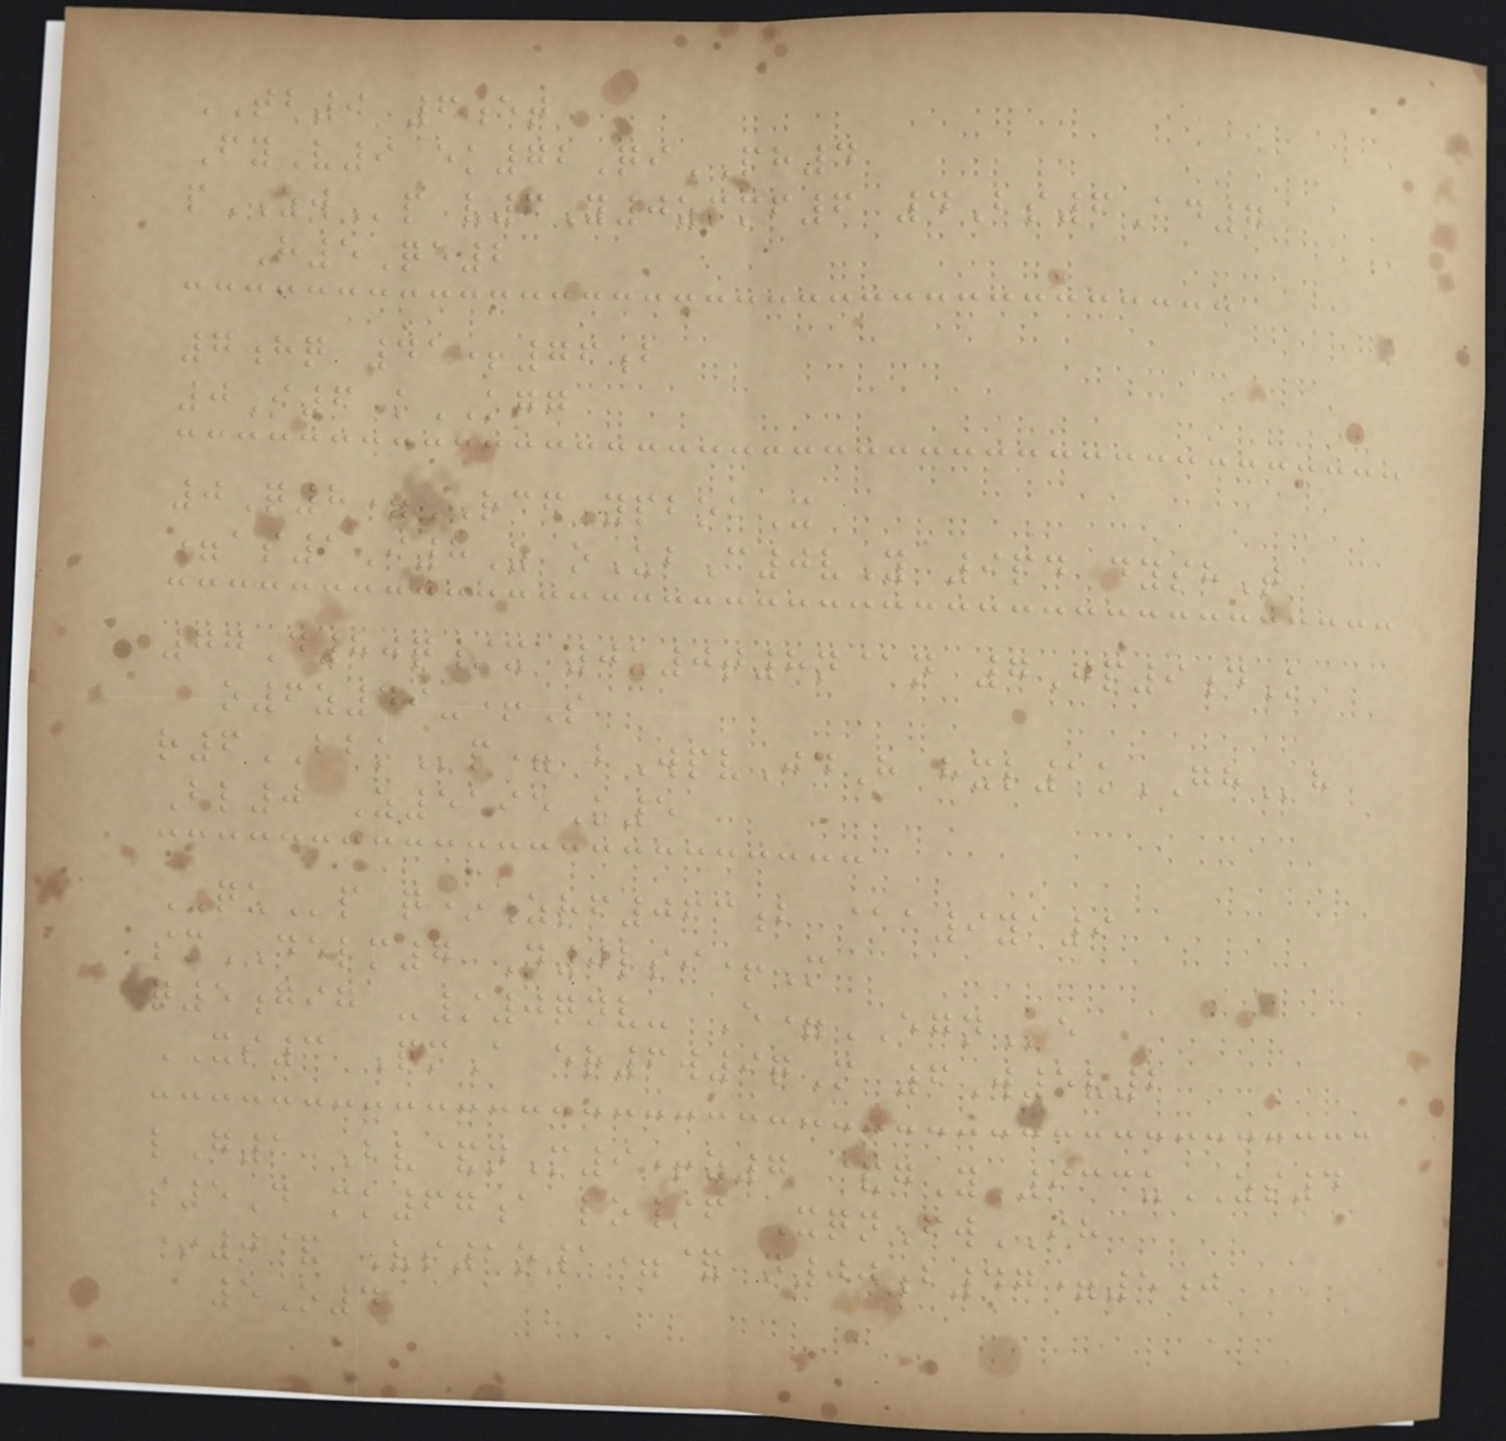TB9 6et
FyV9 ek72QiPH4
pZWp v6Y0zmmf6 4Bs6Ad7
H5Qe2
7hq 41+76b
0I6 kKGG
0Q8=RCF ypboaX
=as1I8Z oUbC0vY 9pd dyshT
77D80q/x 0u0t8n@n 7Jp9dK
o6z49-+S
r6BBKp= bWpvJdH hxl1kGHh
Bl0 Z5195K5
QUp q*Zrf063b @a9ya9
smDELM7 D0lsi+M
q5gig -/0qnv- E=EGNe
XS3 QmA er6w9qM 6W5v2
lG1 Bv&nM9+z7 &gY 933uZS4
s5D mk67a lo/f XqnFwIH
*0& Vs1o1=& n00b47=5j
5O4
